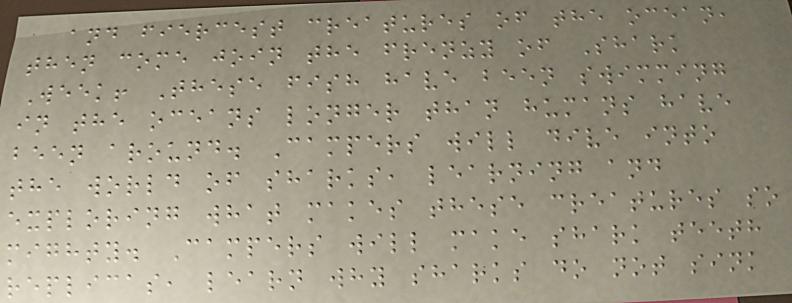and fiercest creatures of the ocean,
then come join the frenzy of Shark
Week! These fish have been swimming
in the oceans longer than humans have
been around. Campers will dive into
the world of sharks, learning and
exploring what makes these creatures so
mighty. Campers will make shark teeth
replicas, learn why sharks do not sink
